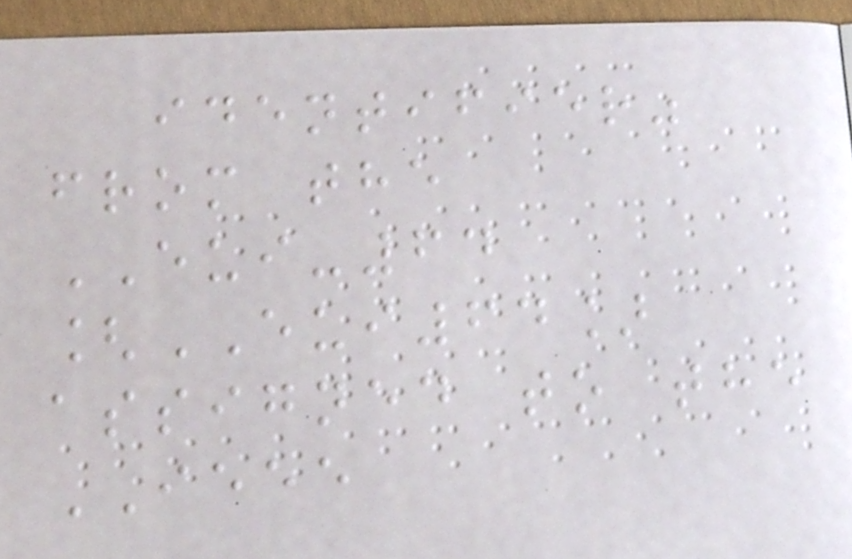identifier"
from the
EUI-64
[EUI64]
assigned to the
IEEE
